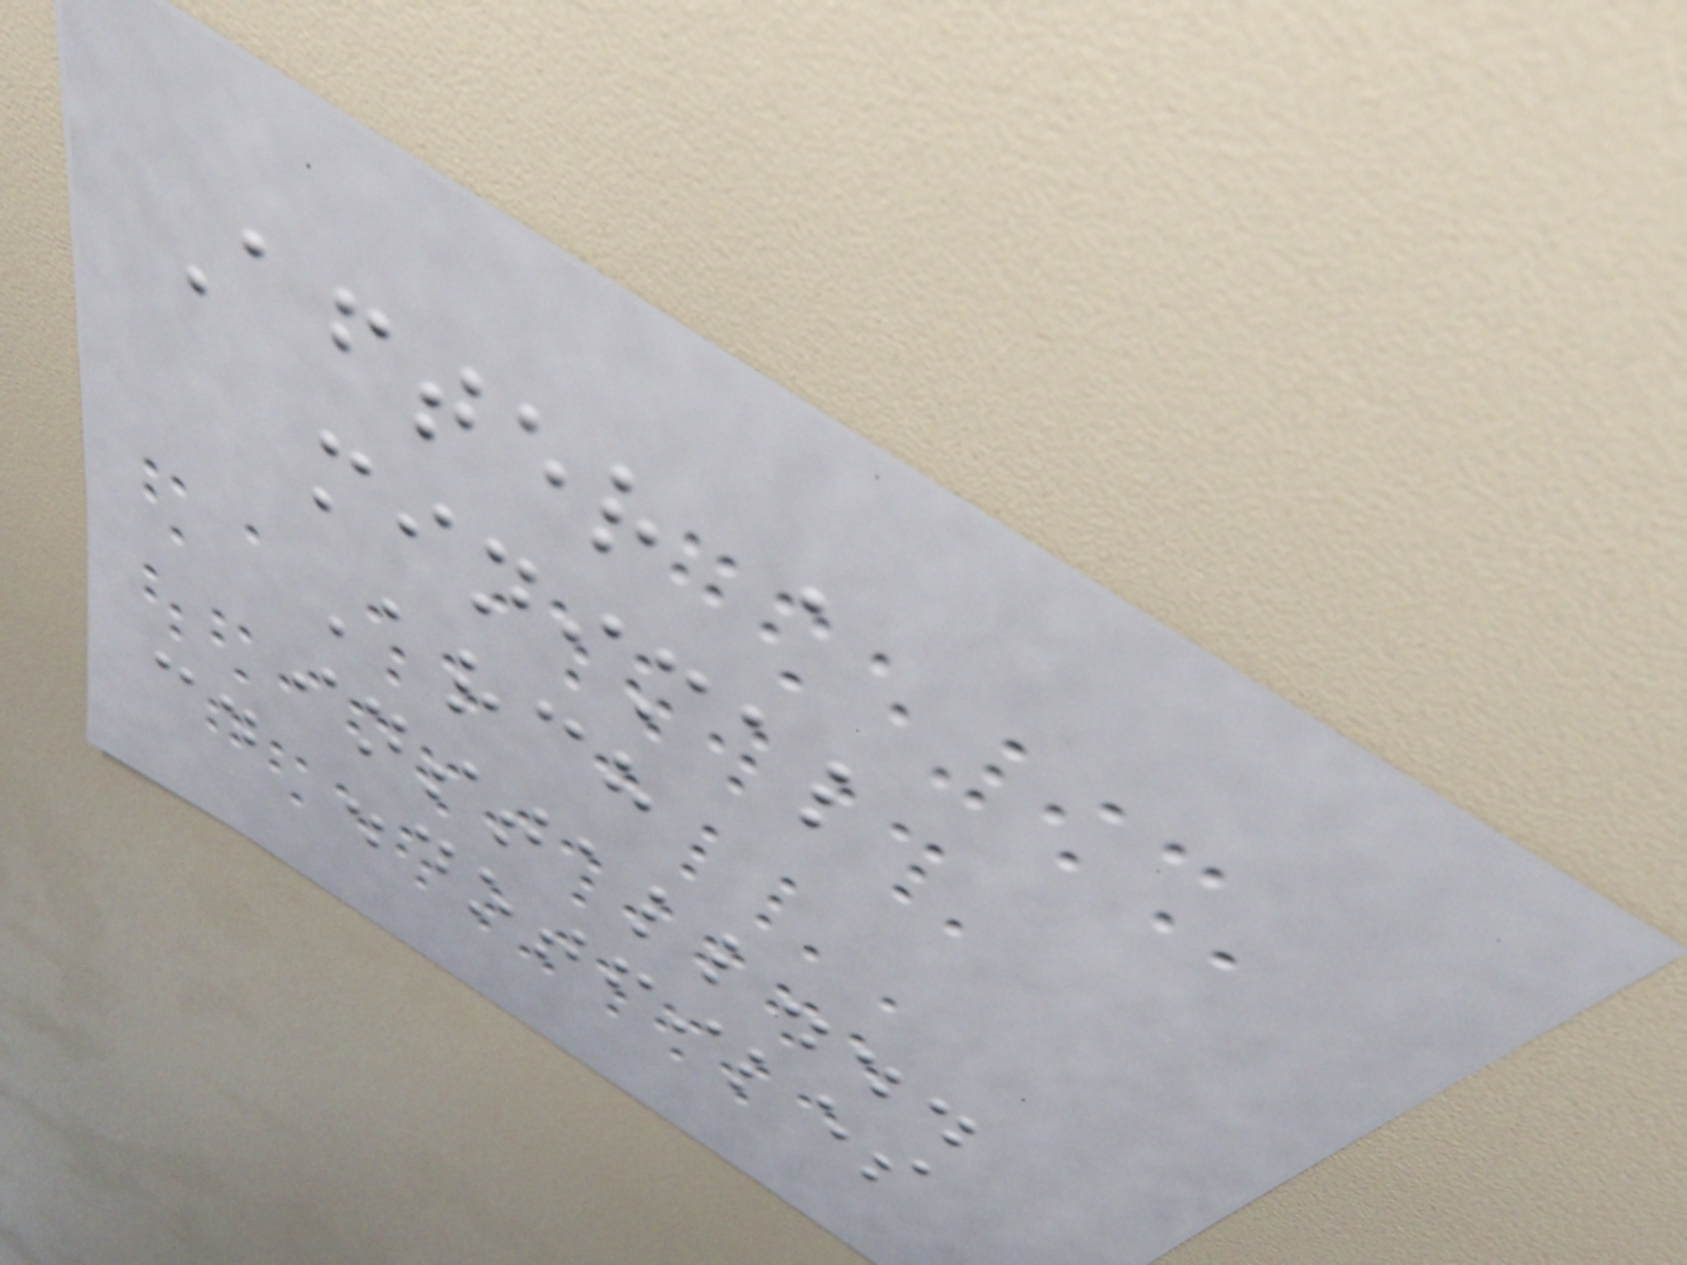After a
minimal
Arch
install...
cd .dotfiles
